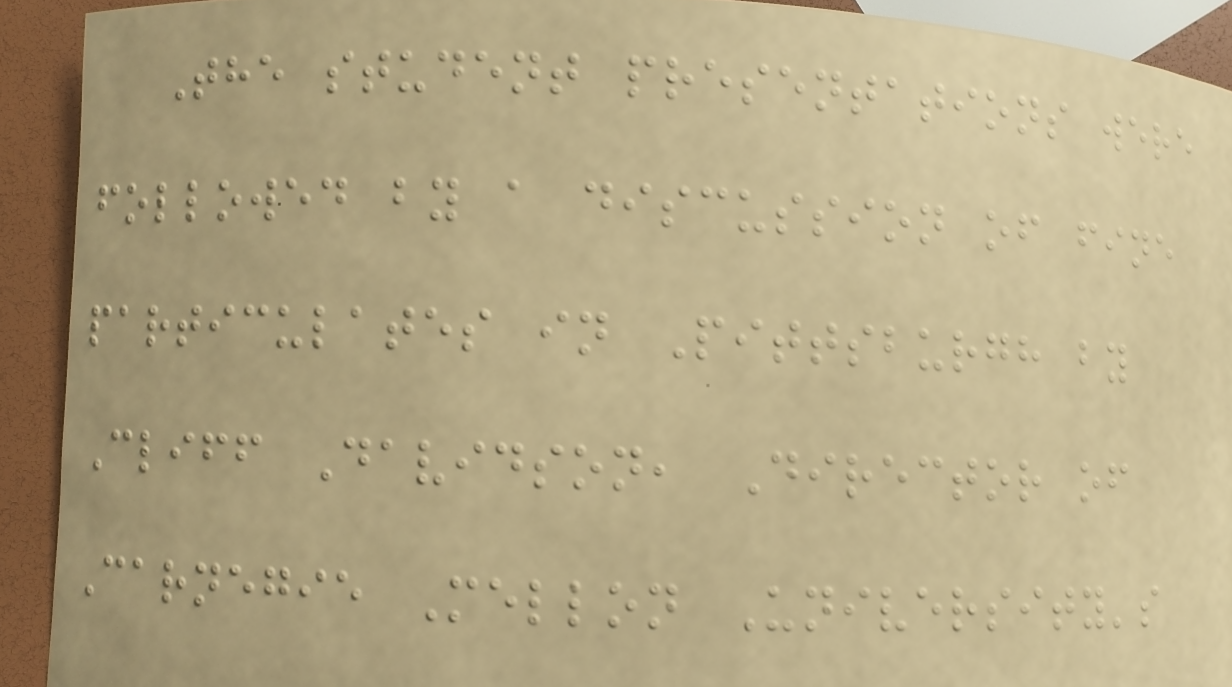The student presentations were
followed by a discussion of fine
particulates in Pittsburgh by
Cliff Davidson, Director of
Carnegie Mellon University's
